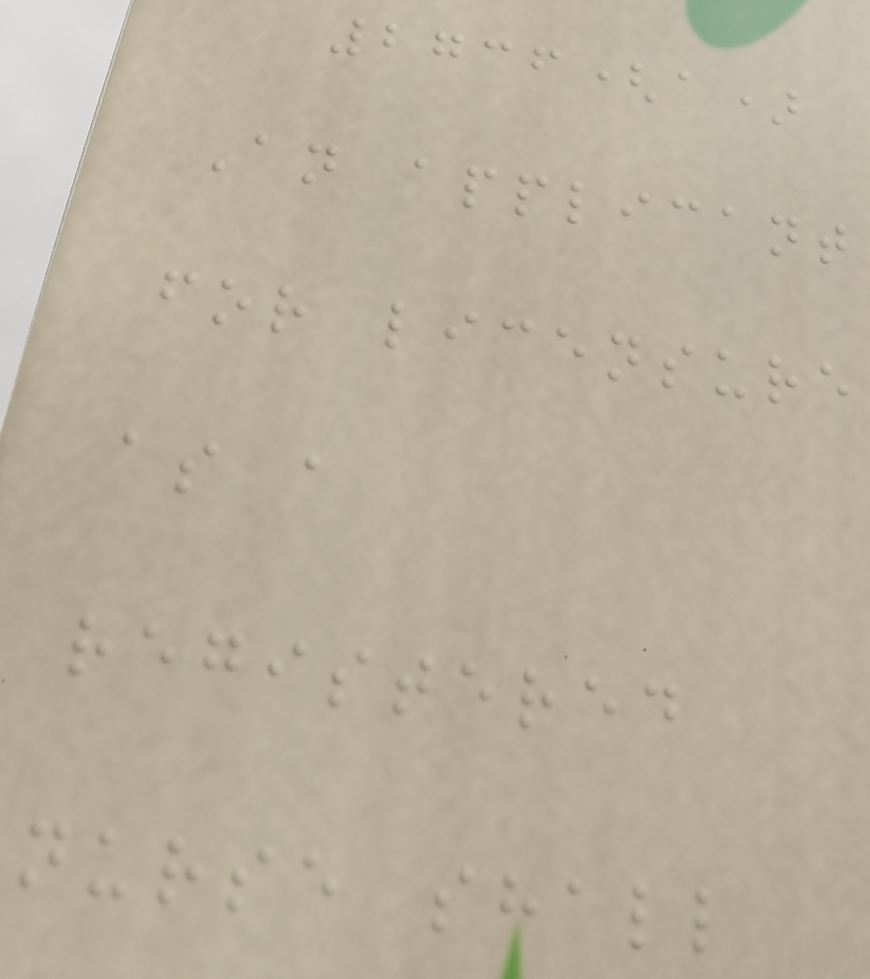2736(a)
An applicant
for licensure
as a
registered
nurse shall
